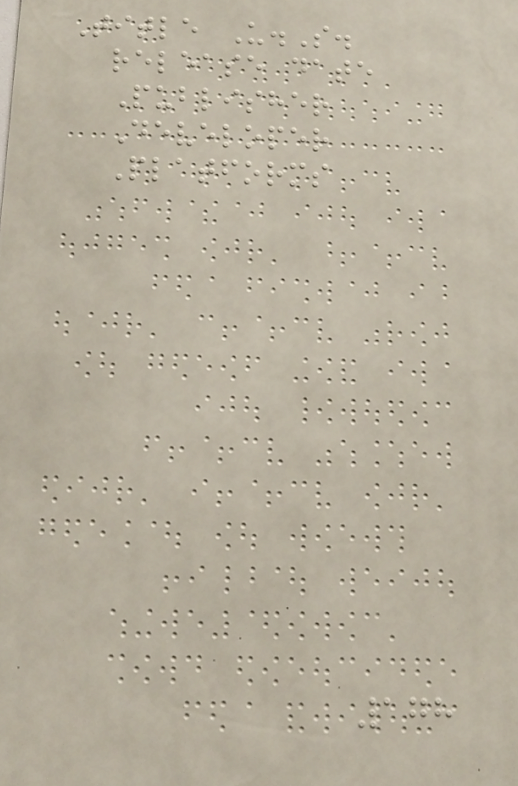Title U.S.
release date
Publisher
Developer
Platforms
178
